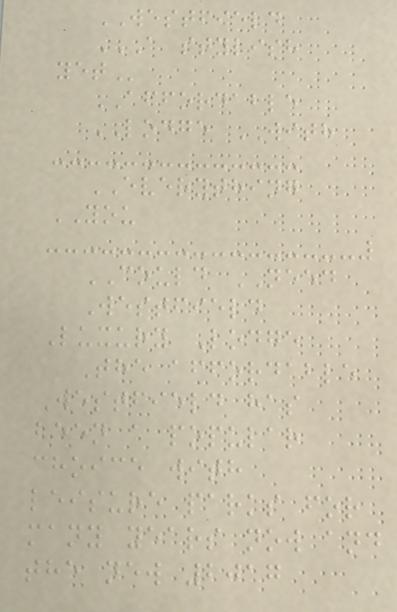WESTFIELD
A STYLISH
YET
AFFORDABLE
LODGE WITH
EVERYTHING
YOU
COULD NEED
Westfield
Luxury Lodge
The affordable
Westfield has
been a popular
choice with
leisure parks for
many years now and
the new 2017
